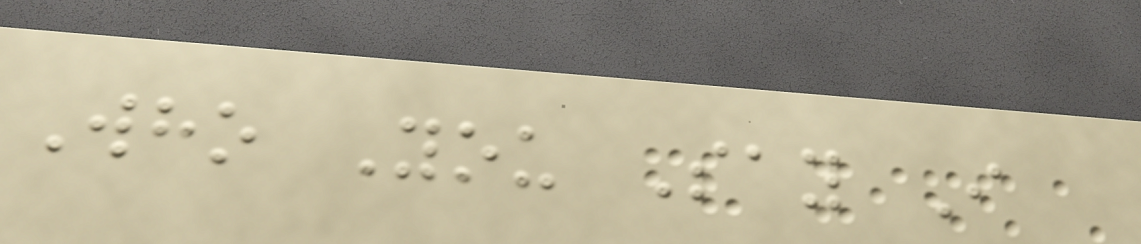Who You Say I
